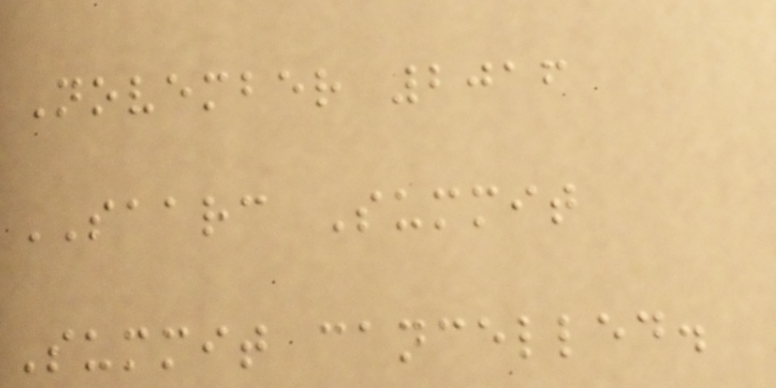November 2016
SAARC Summit
Summit cancelled.
